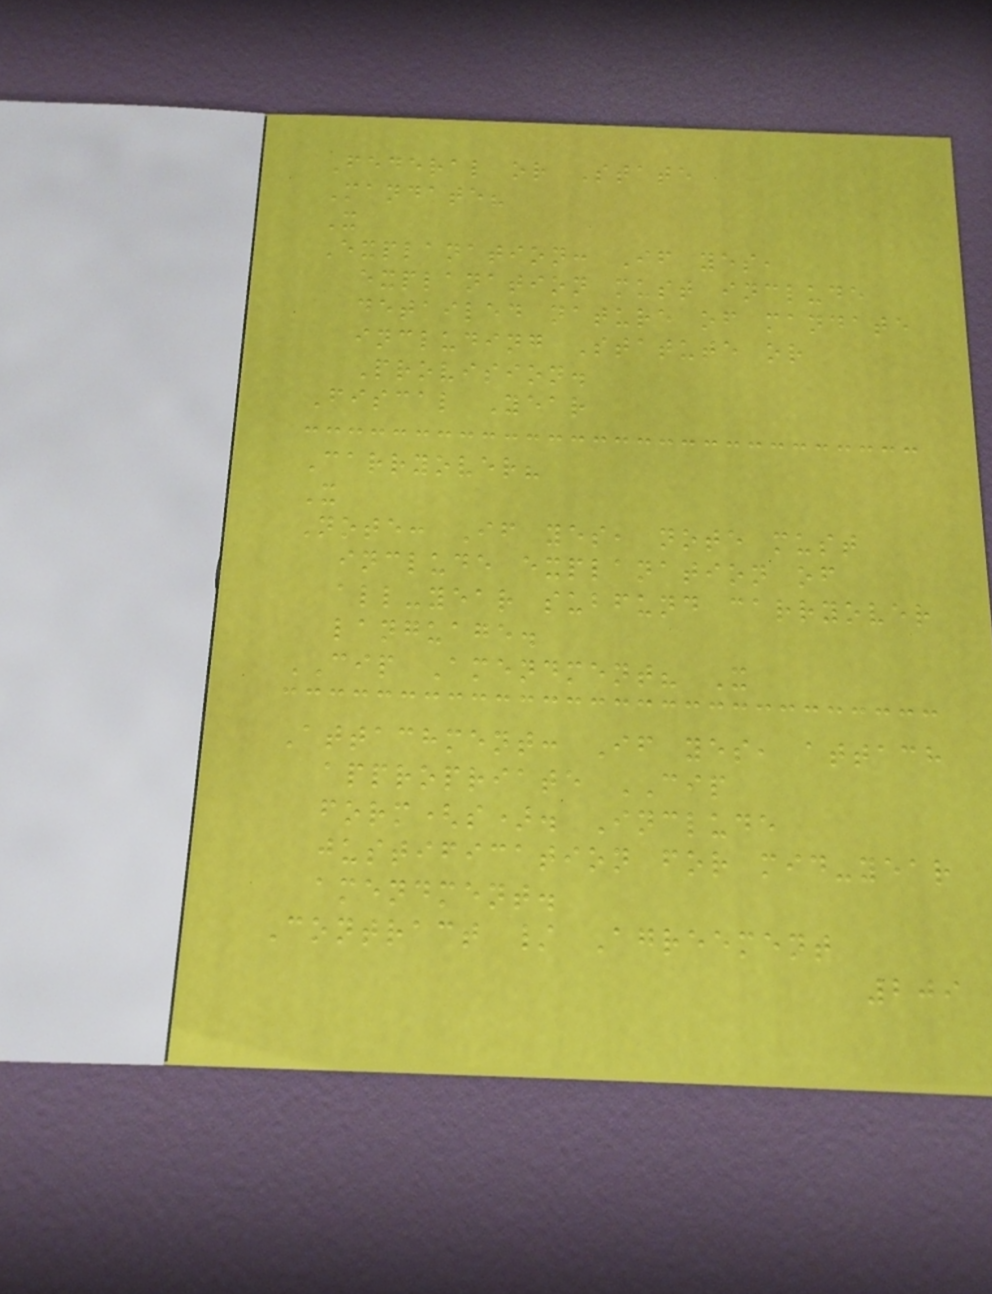Federal or State
Mandate?
X
Explanation: If yes,
explanation must include
detailed nature of mandate
including Statute or
Provision.
Fiscal Year
Carryover?
X
Note: If yes, note must
include explanation of
all-year subfund carryover
language.
CIP Amendment? X
Attachment: If yes, attach
appropriate CIP
form(s). Include
justification for mid-year
amendment.
Contract / Agreement
209
